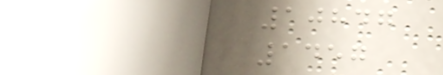10847
1457
